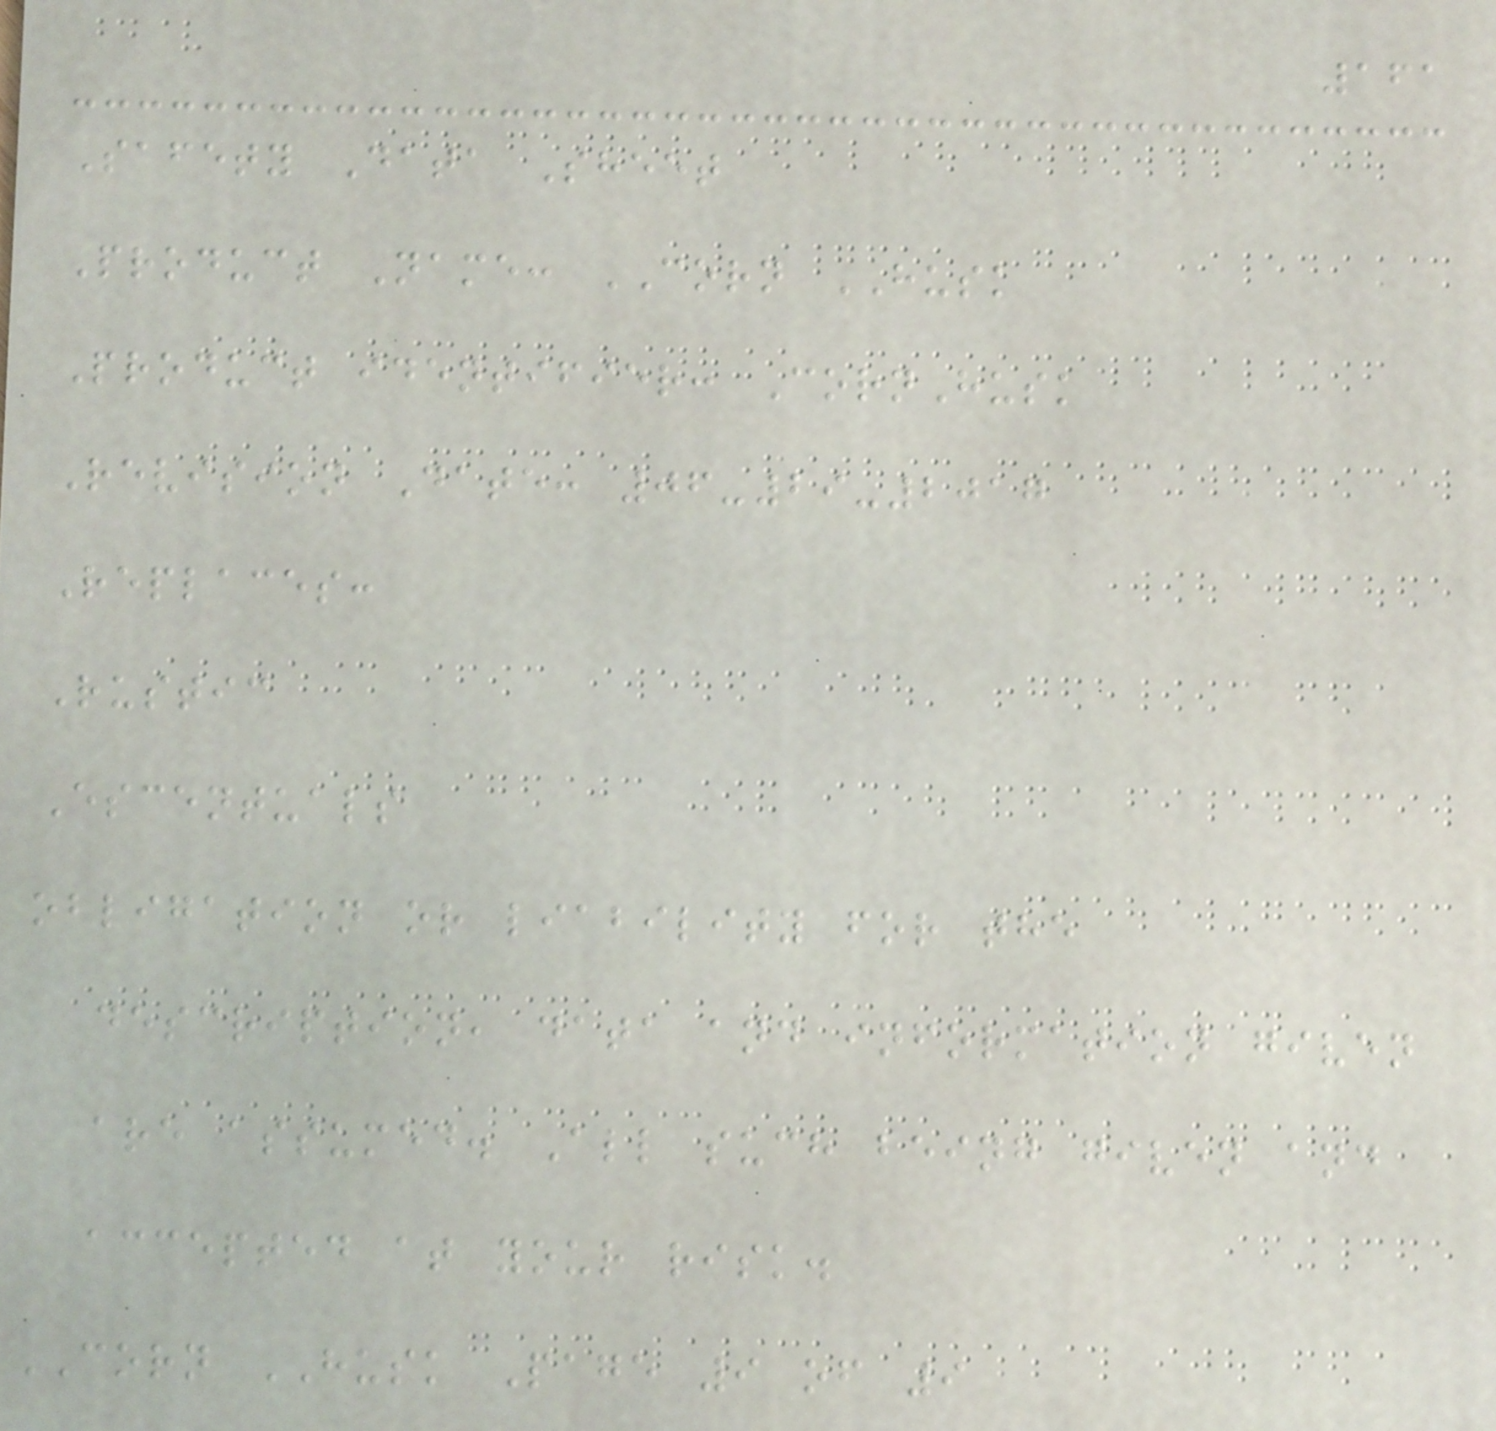161
Safety Data Sheet
Product Name: CORN HUSK
Product identifier: CornHusk
Revision Date: 06-29-2017
Replaces:
Rustic
Escentuals
obligation or liability for the
description, data and information given
are assumed. All such being given and
accepted at your risk.
CORN HUSK Page 9 of 9
